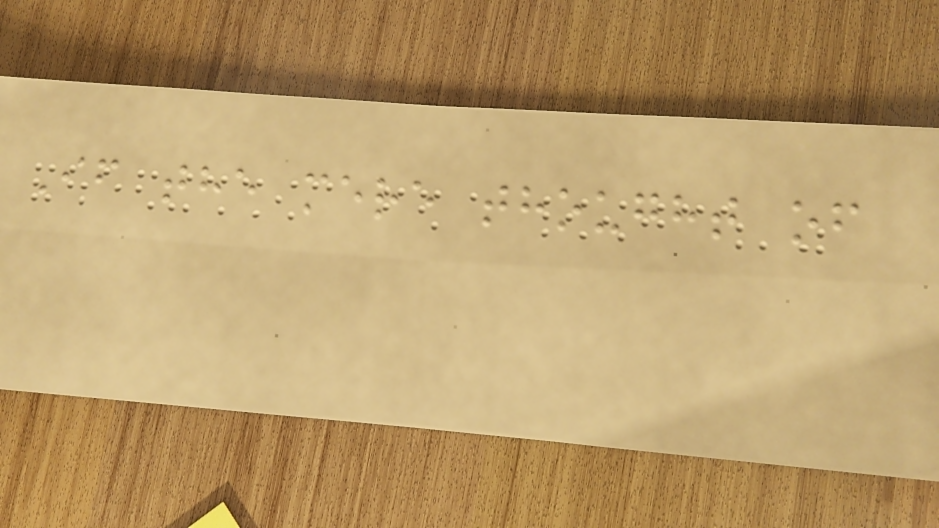If the mere thought of
